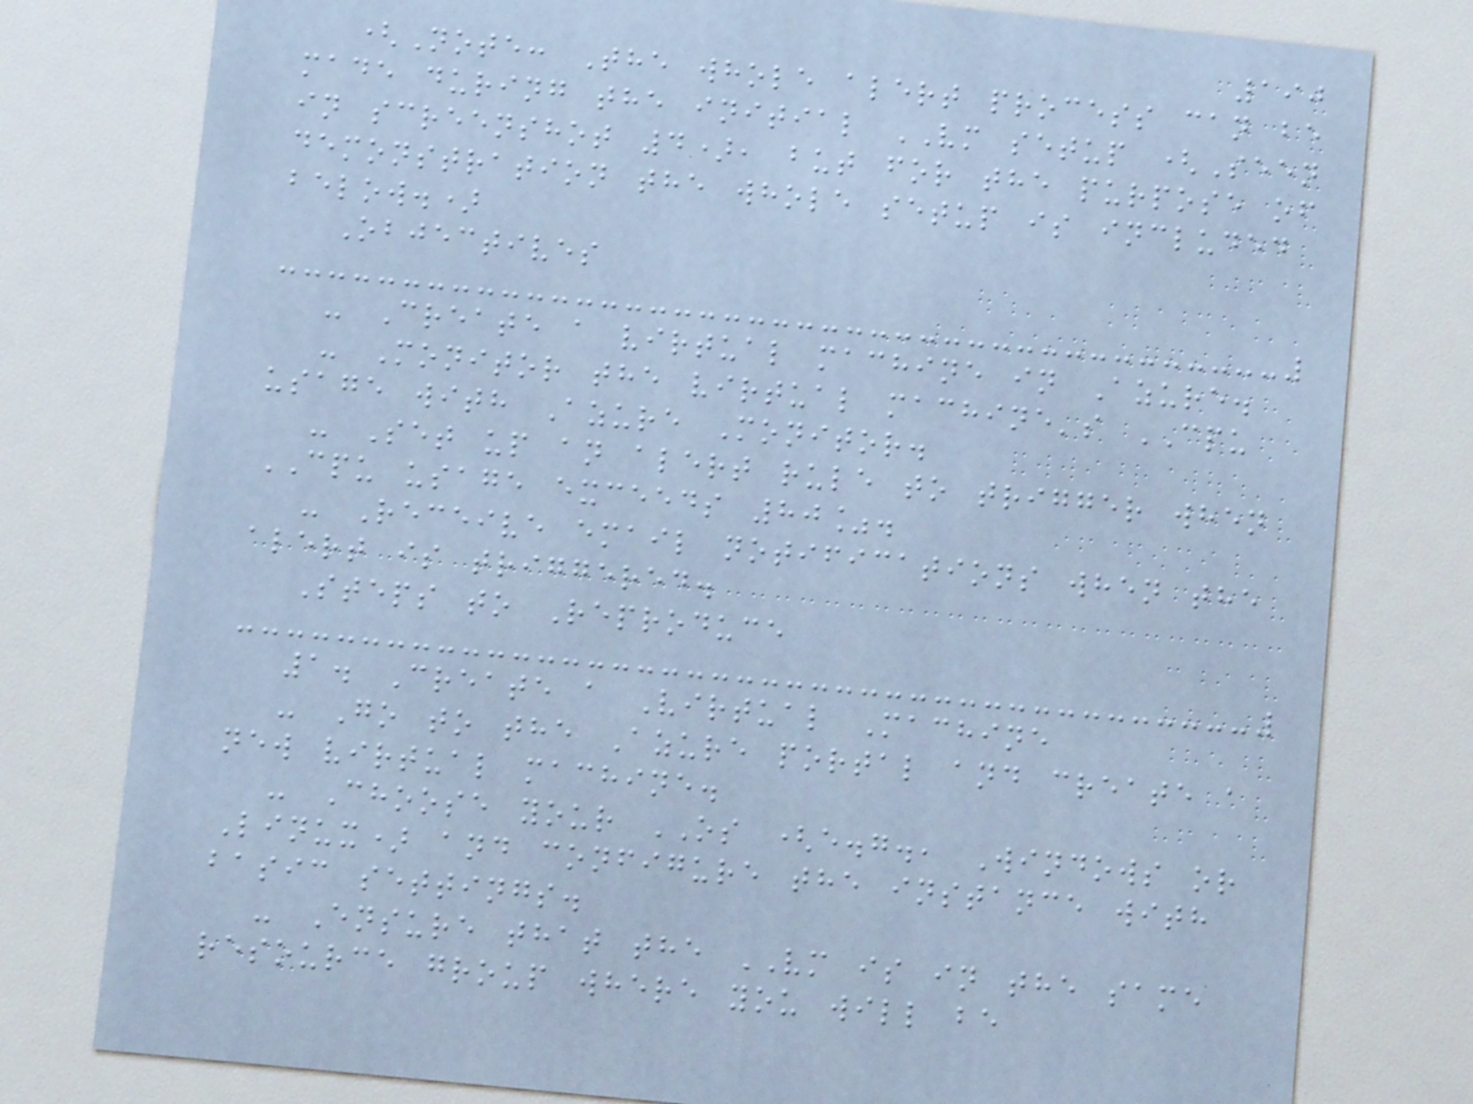190
(Note: The whole alert process can be
made during the initial VM setup (Seen
in screenshot 4), but for the purpose of
demonstration the whole setup is included
below.)
Objectives
- Create a virtual machine in Azure.
- Monitor the virtual machine's CPU
usage with Azure Monitor.
- Set up an alert rule to trigger when
CPU usage exceeds 80%.
- Receive email notifications when the
alert is triggered.
Steps to Reproduce
1. Create a Virtual Machine
- Go to the Azure portal and create a
new virtual machine.
- Choose your OS (e.g., Windows or
Linux) and configure the instance with
basic settings.
- Ensure that the VM is in the same
resource group where you will be
